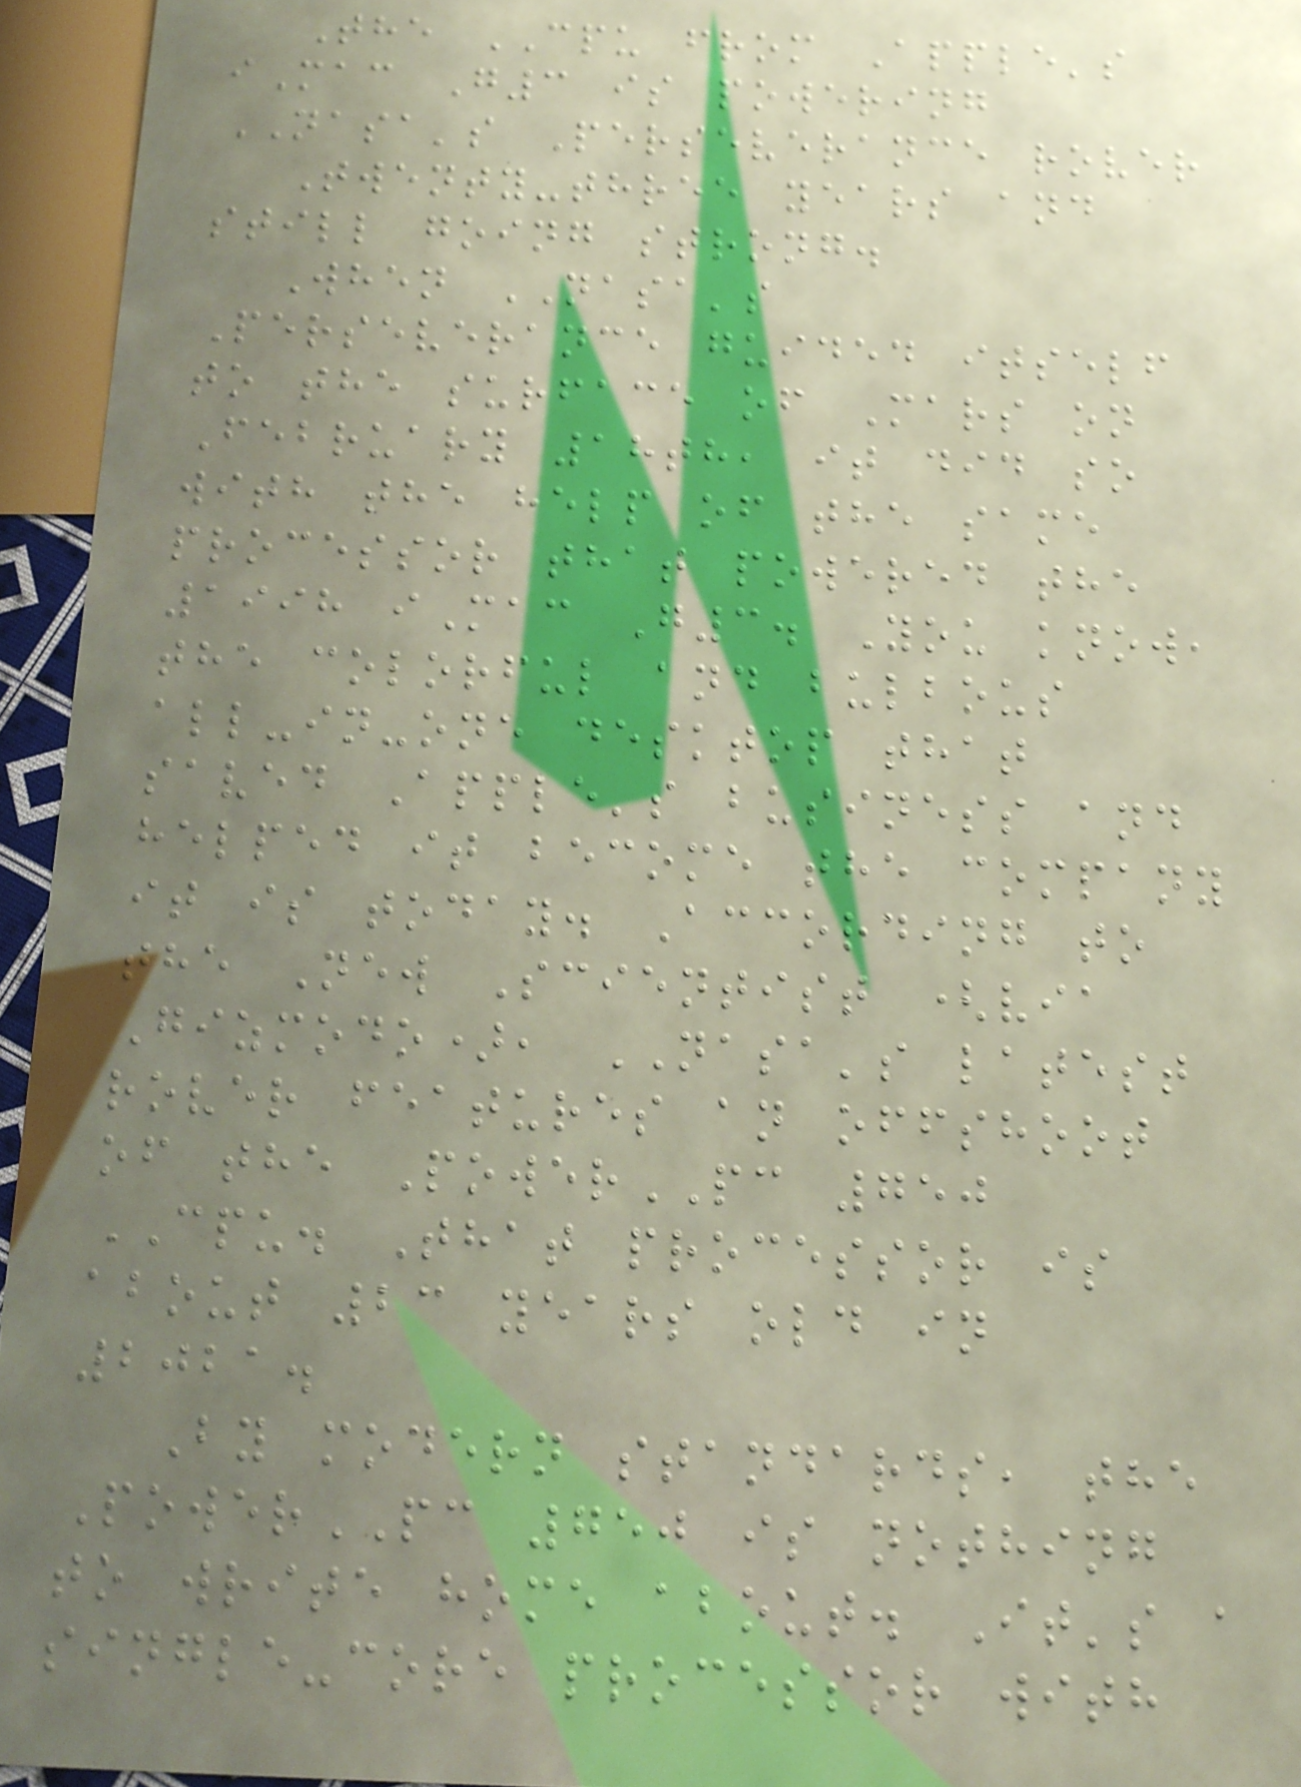The CPU from Apple's
iMac G3 is powering
NASA's Perseverance rover
Twenty-three years and
still going strong.
When NASA's
Perseverance guided itself
to the surface of Mars on
February 18th, it did so
with the help of the same
processor that powered the
1998 iMac G3. You know,
the colorful and bulbous
all-in-one desktop that
saved Apple's business and
helped it become the company
it is today. According to
the New Scientist (via
Gizmodo), NASA's latest
rover features an offshoot
of the PowerPC 750
CPU. That processor is
about 23 years old in
2021.
By modern standards, the
PowerPC 750 is nothing
to write home about. It's a
single-core processor with
